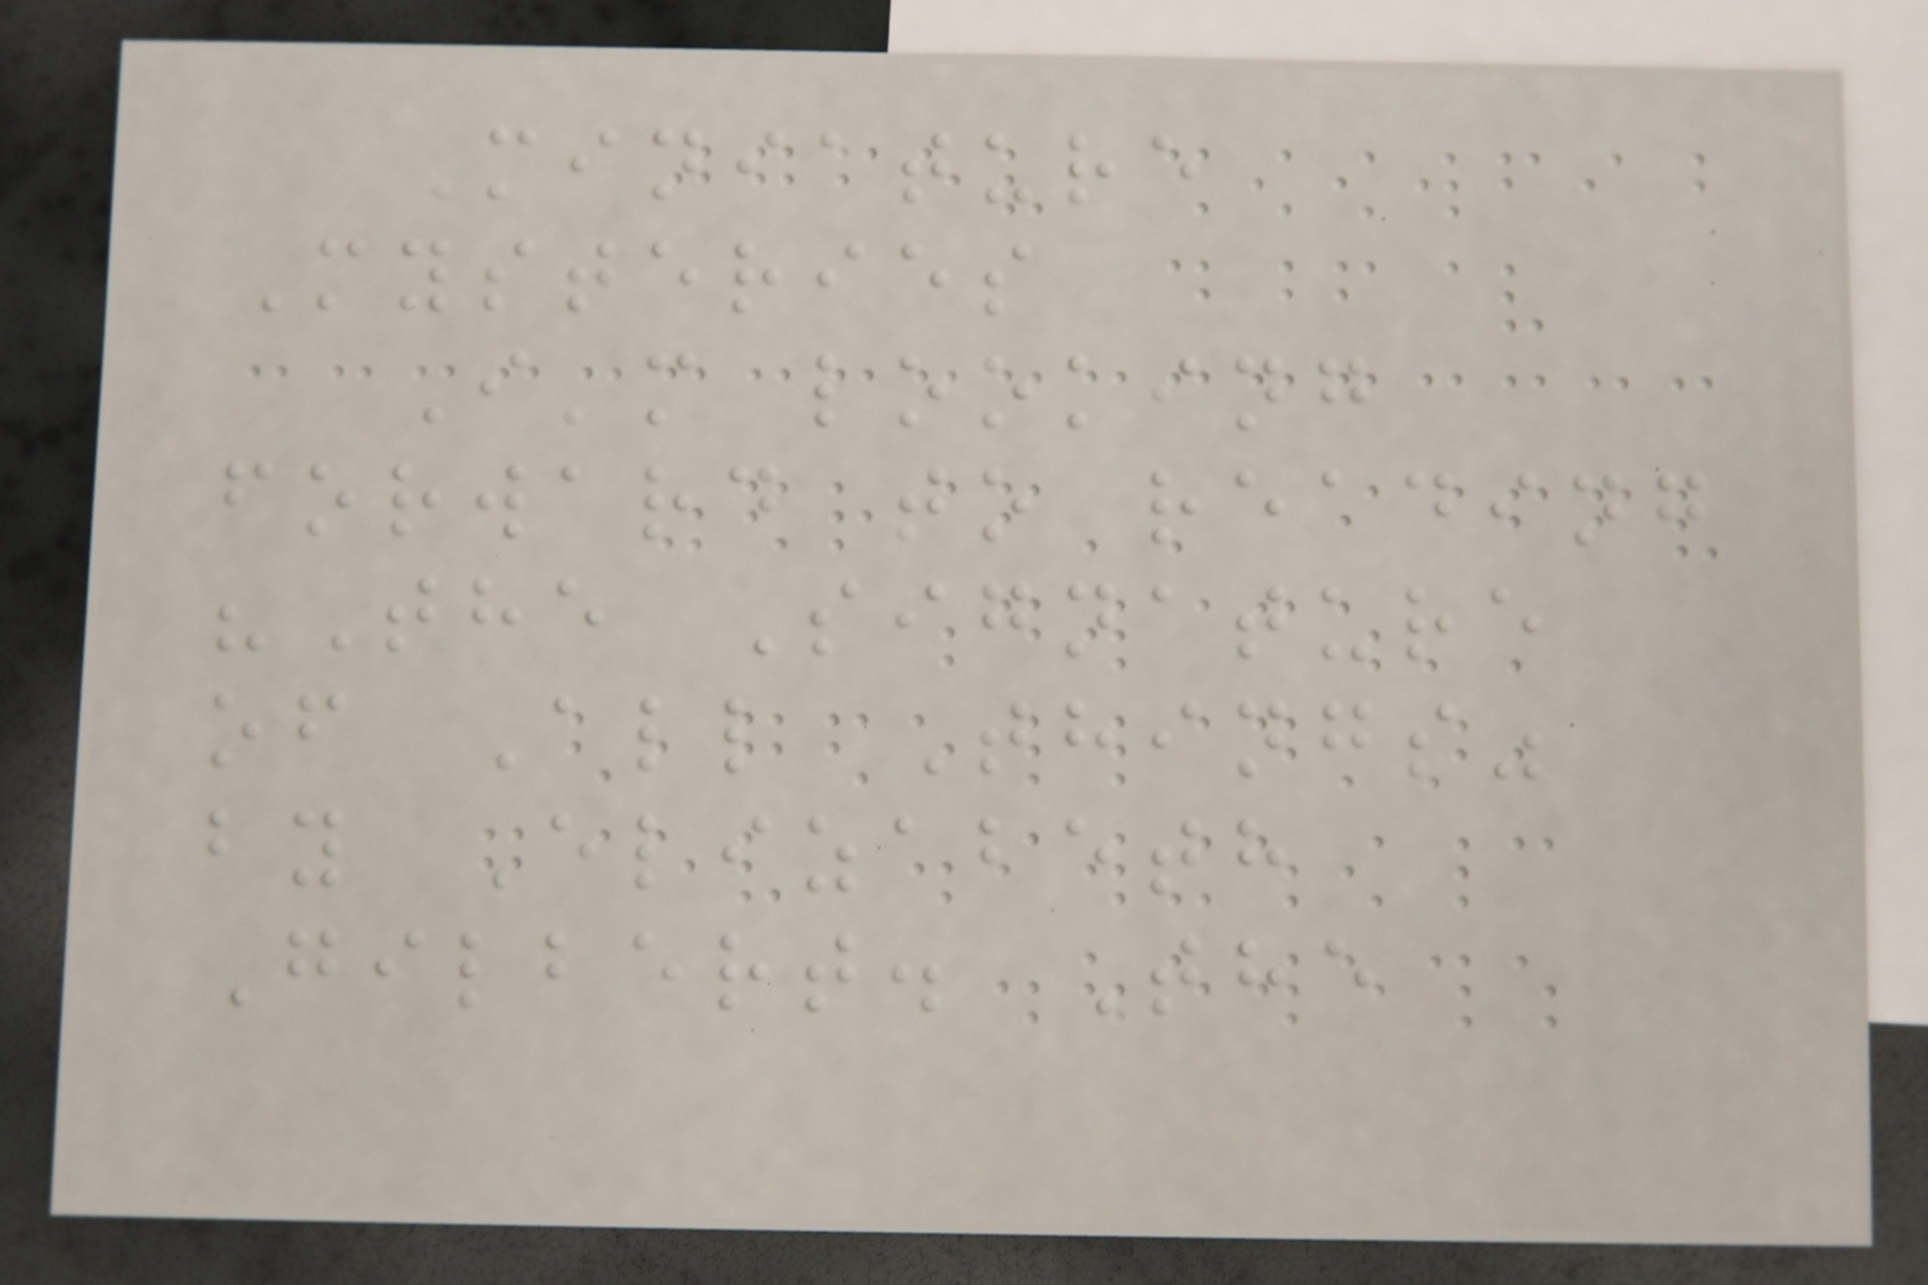Miniature
Mysteries
I'm looking
forward to reading
"The Signature
of All Things"
by Elizabeth
Gilbert. The
